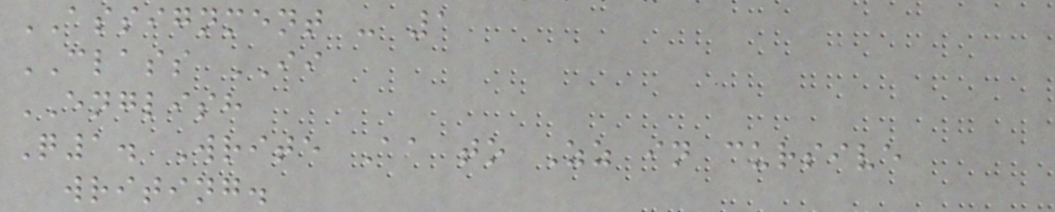ASSIGNMENT - 1
CLASS II
ENGLISH
Q1. Write Aa to Zz in cursive
writing.
